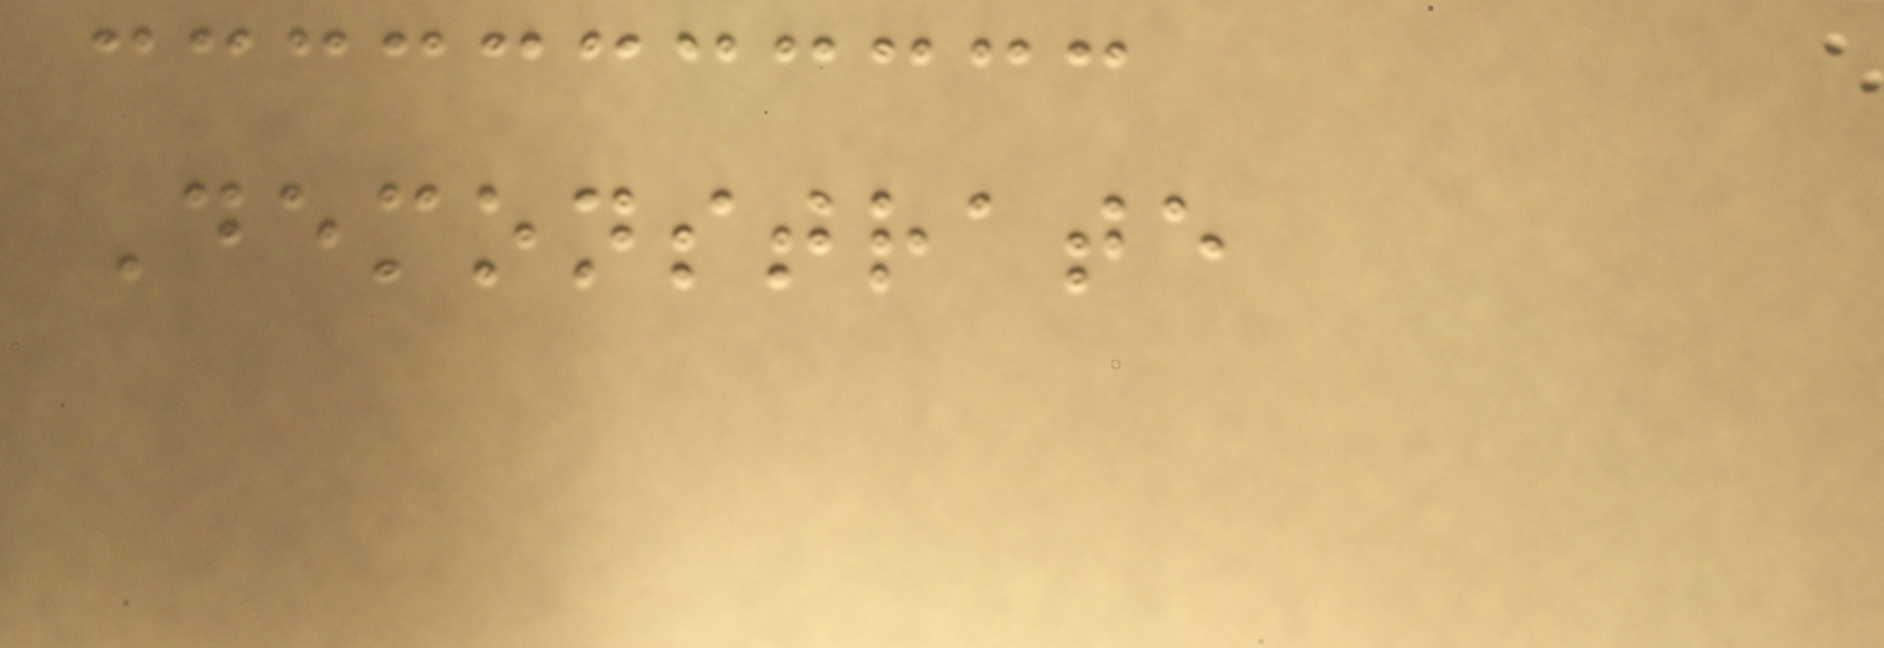Demonstrate
